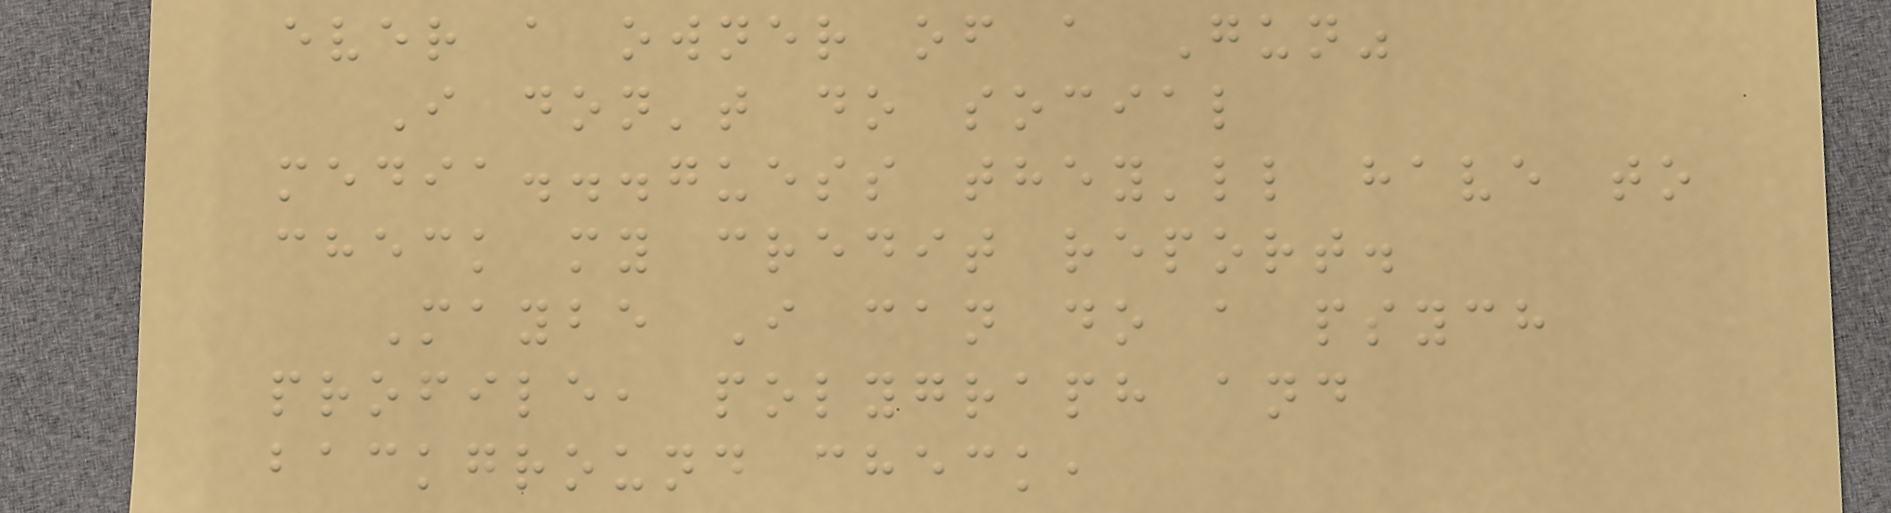ever a owner of a Gun"
I don't do social
media...guess they'll have to
check my credit report.
Maybe I can do a psych
profile, polygraph and
background check,
